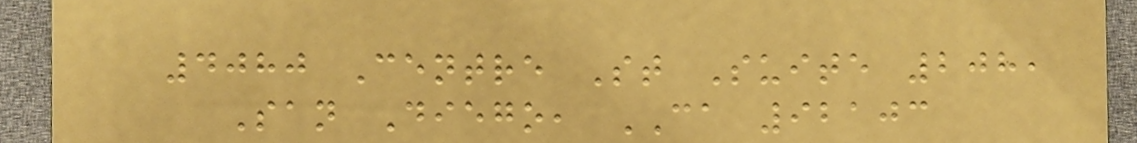4080 Centre St Suite 208,
San Diego, CA 92103
